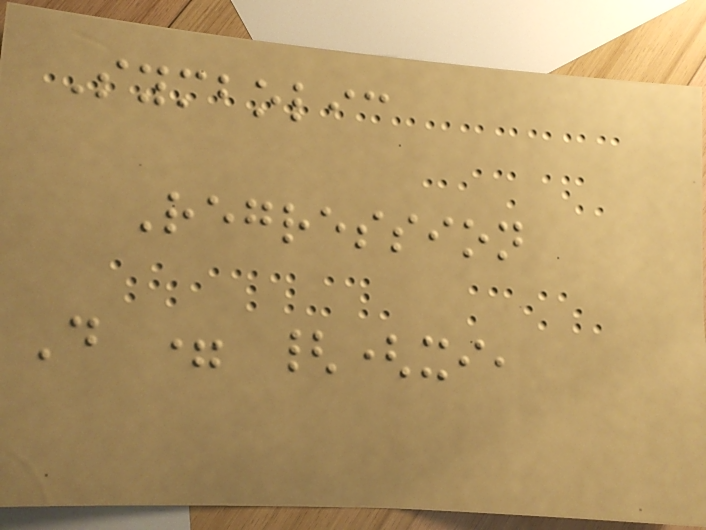Symbolic
Regression
D = {(xi,
